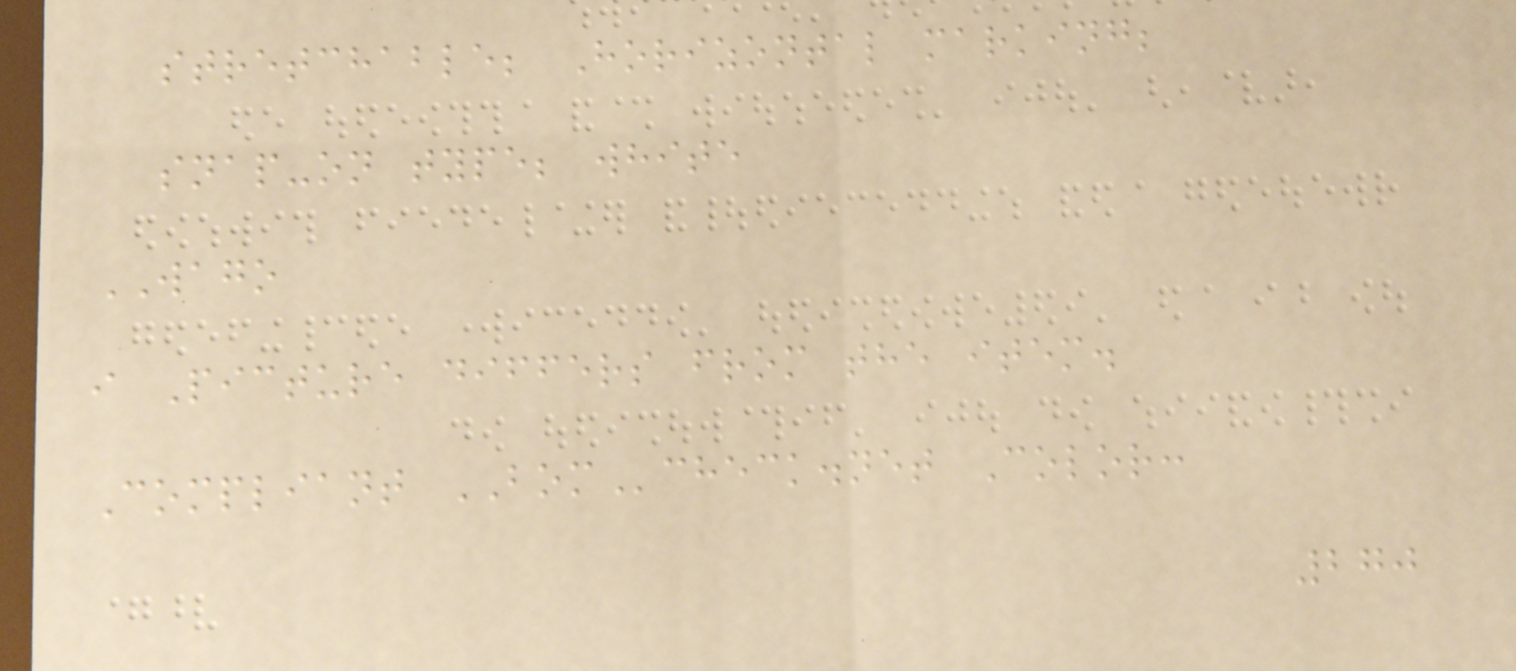stretchable; Horizontal marking;
snap-on type; white
WAGO
i Picture differs from the item.
Compliant BOMcheck.net Color:
270
